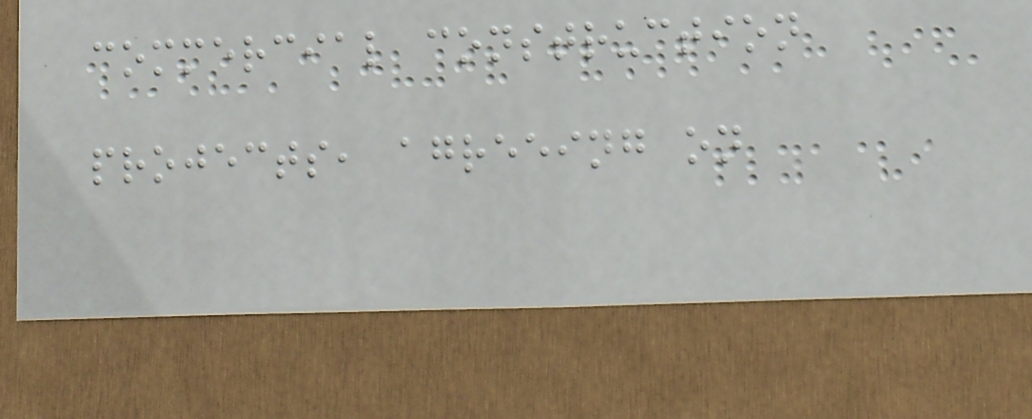commercial construction
projects, agreeing on
